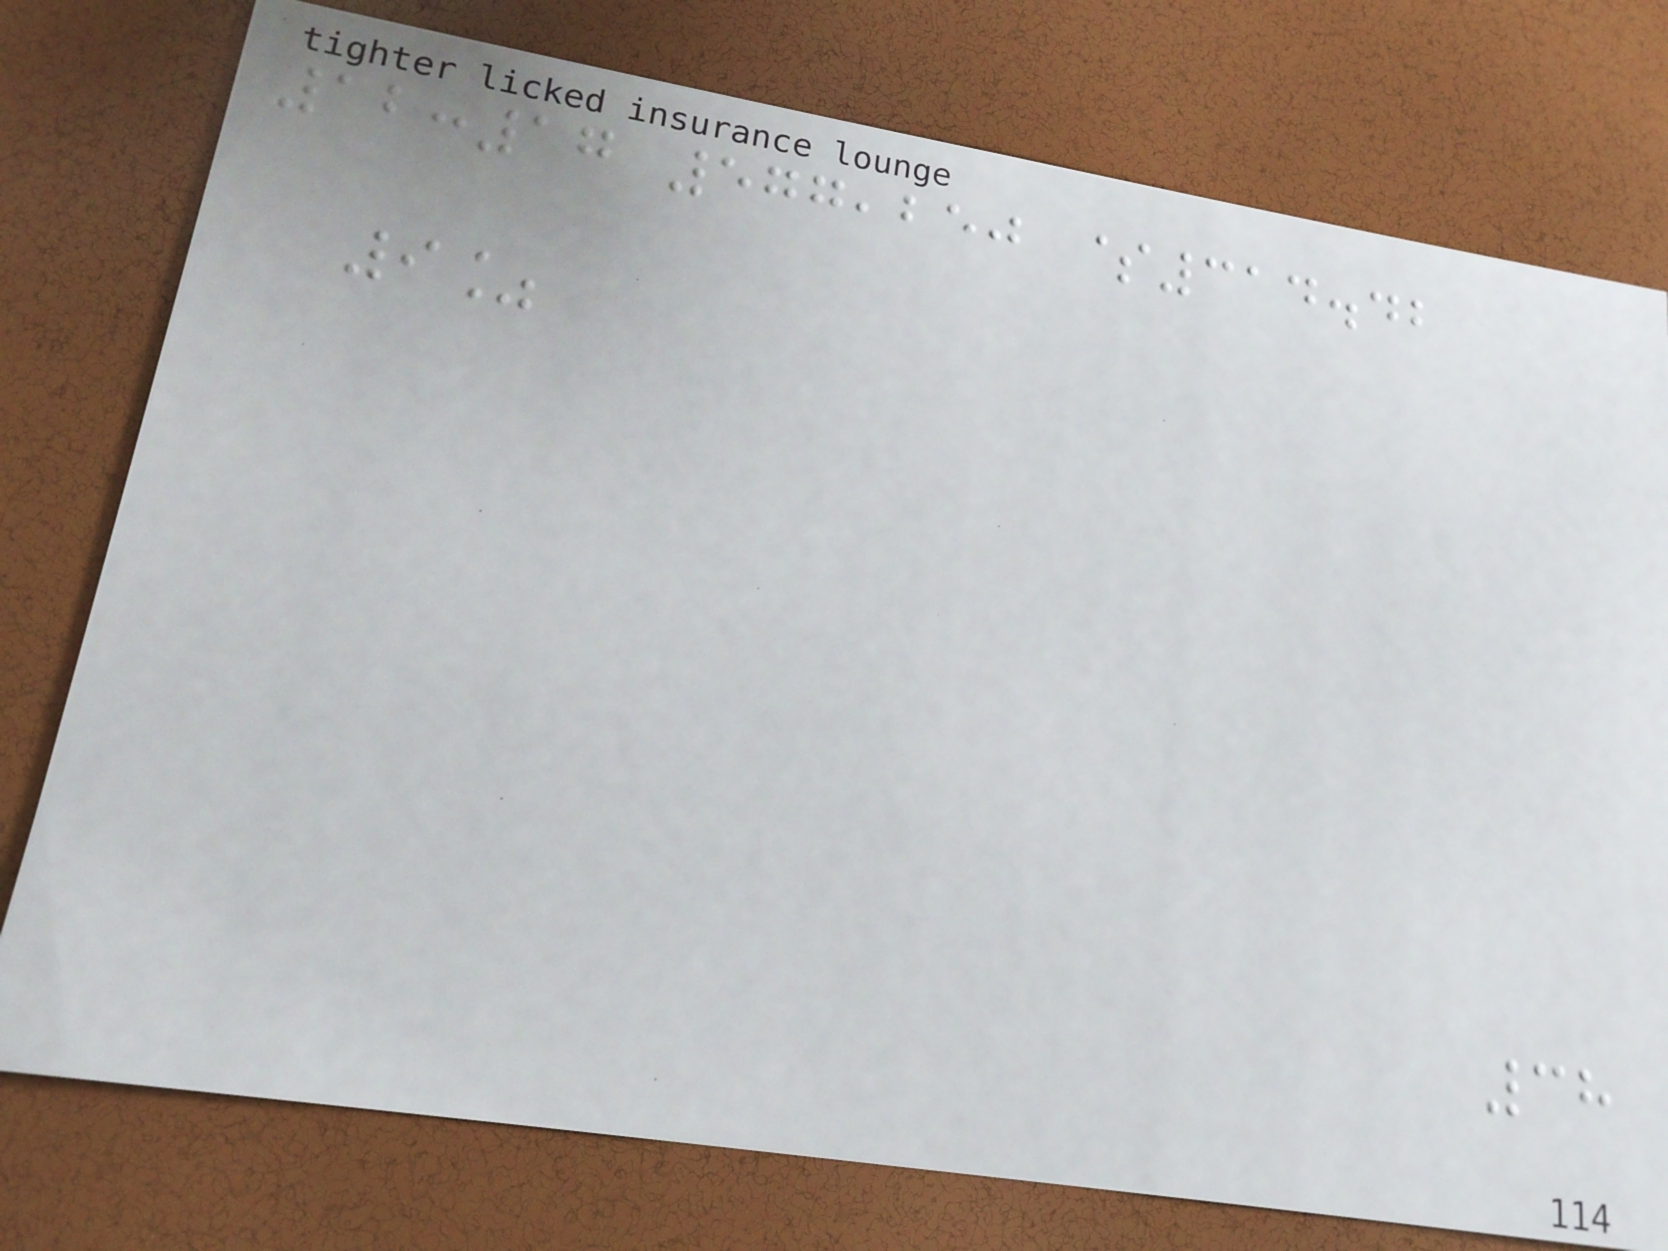12:17 577,250 $314.42
9%
38
